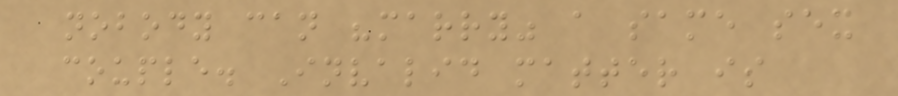nobody can "marry" a same sex
couple. Invalid matter is
